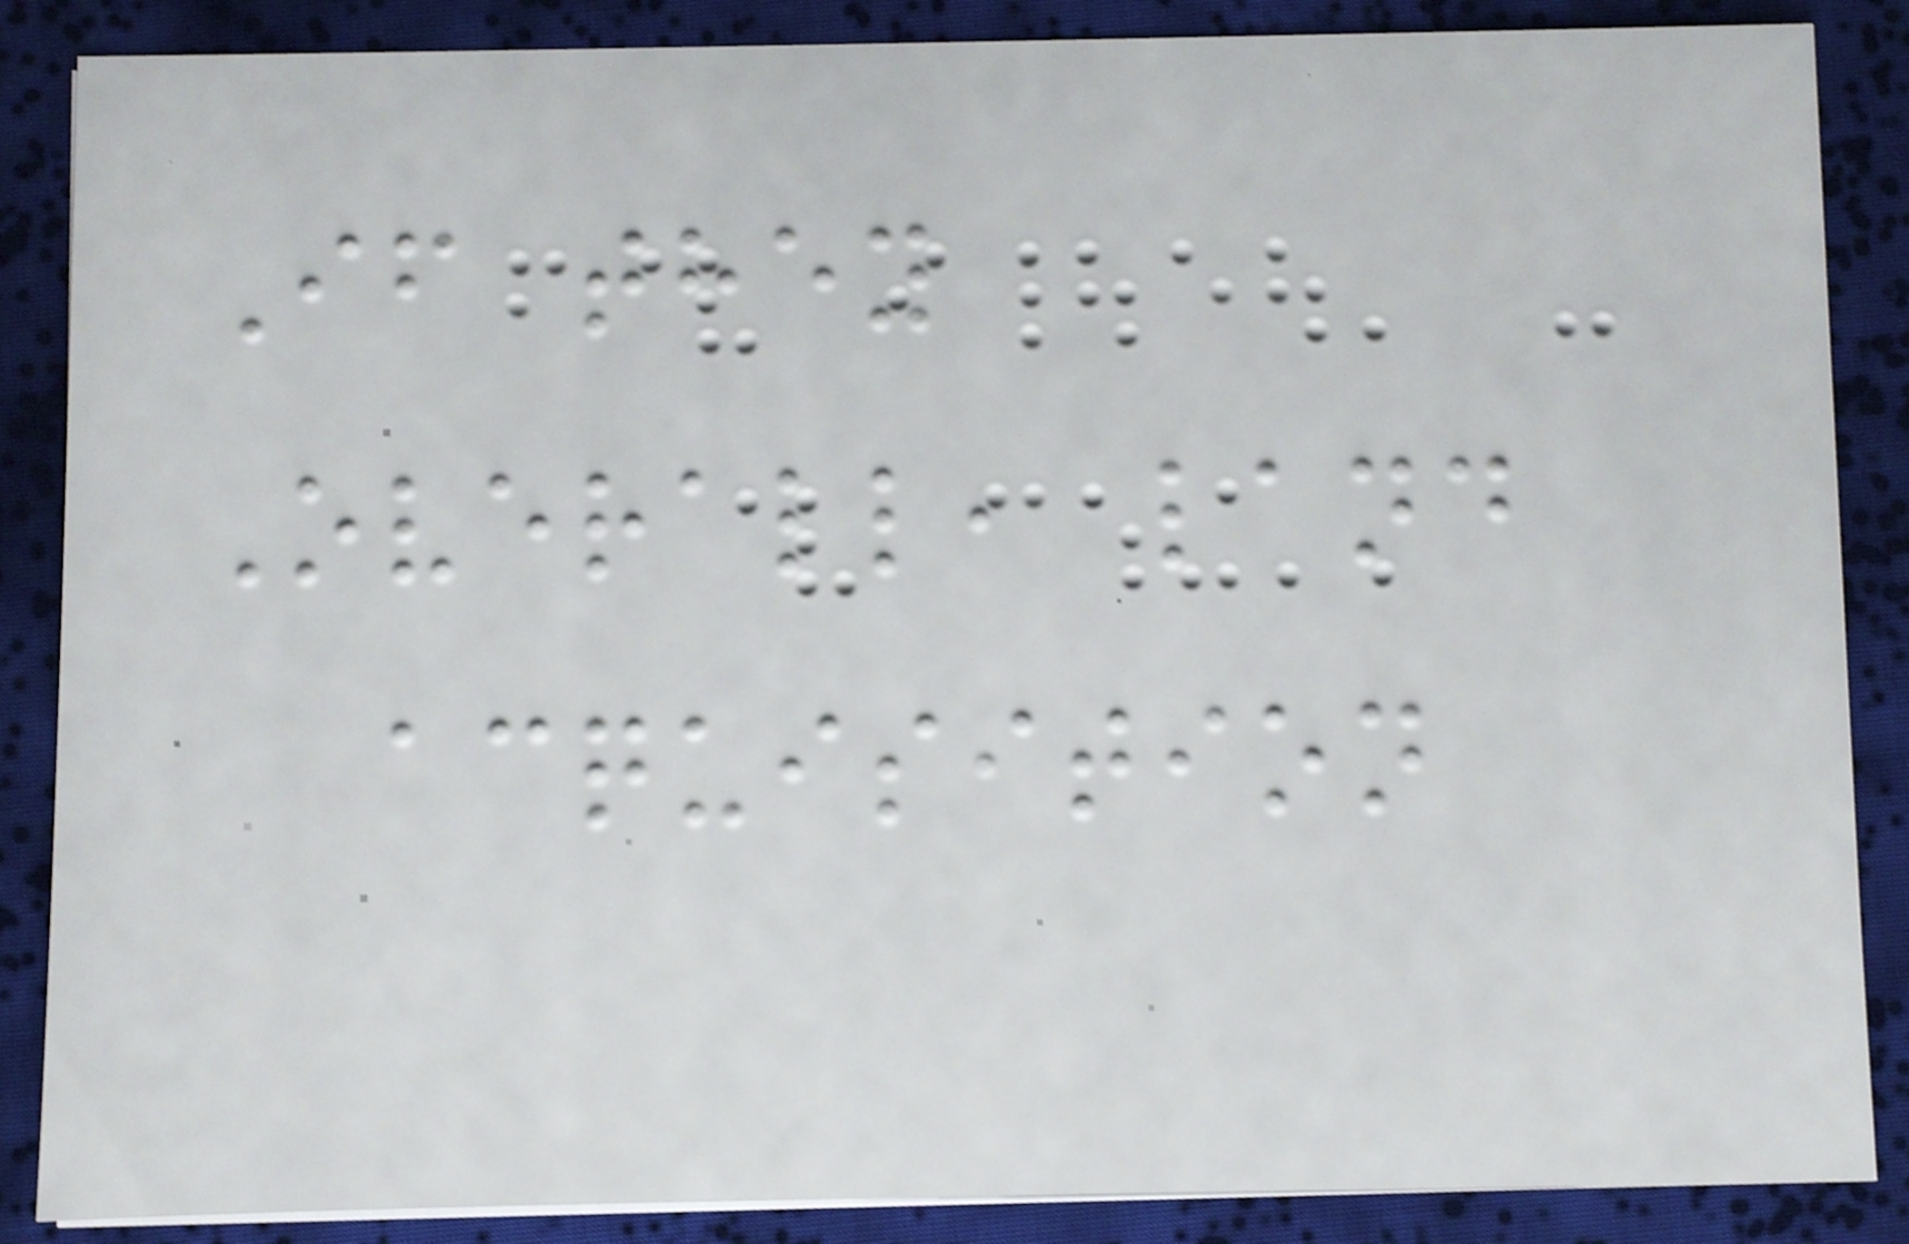If they
Overall, land
acquisition
